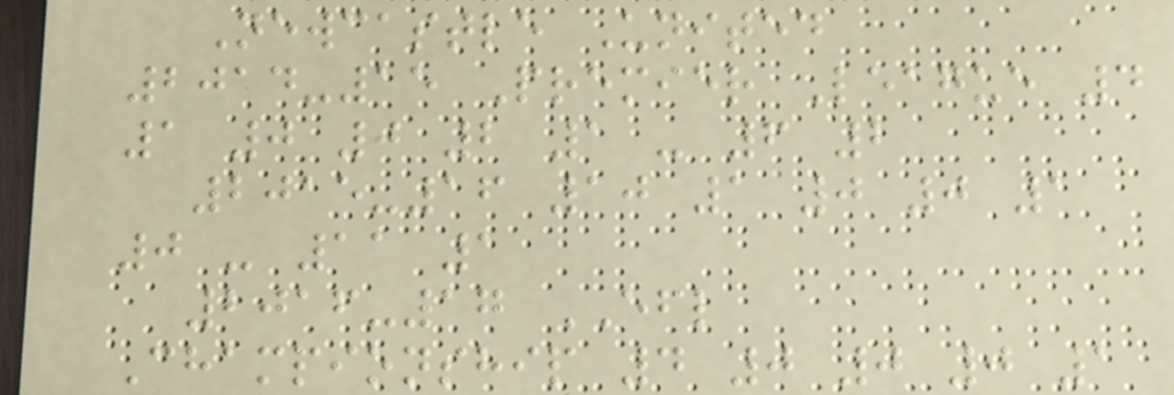Newcastle United
2014-15 Premier League 4
1 0 0 2 1 - 6 2
2015-16 10 1 0 0 1
0 - 11 1
2016-17 EFL
Championship 4 0 0 0 1
